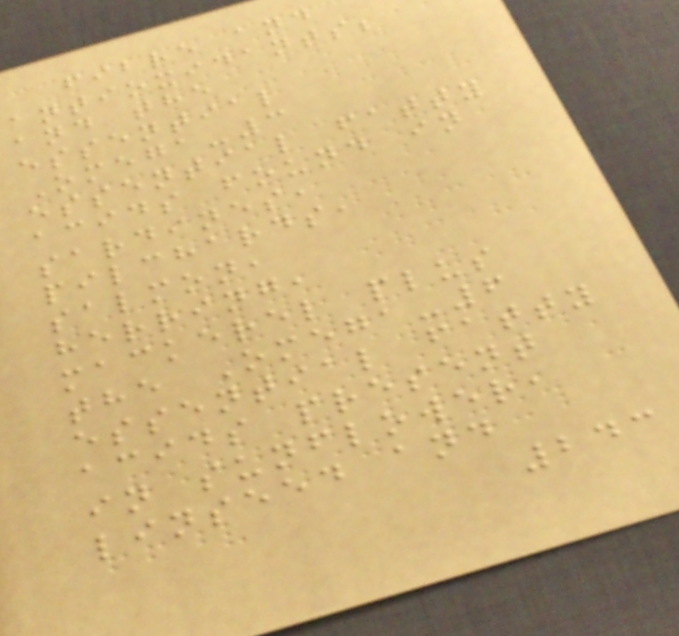fibre and
antioxidants;
and the
essential
Omega-3
essential fatty
acids found in
sardines,
pilchards,
salmon,
herring,
mackerel plus
the Omega-6
essential fatty
acids present
in sunflower,
linseed and
243
